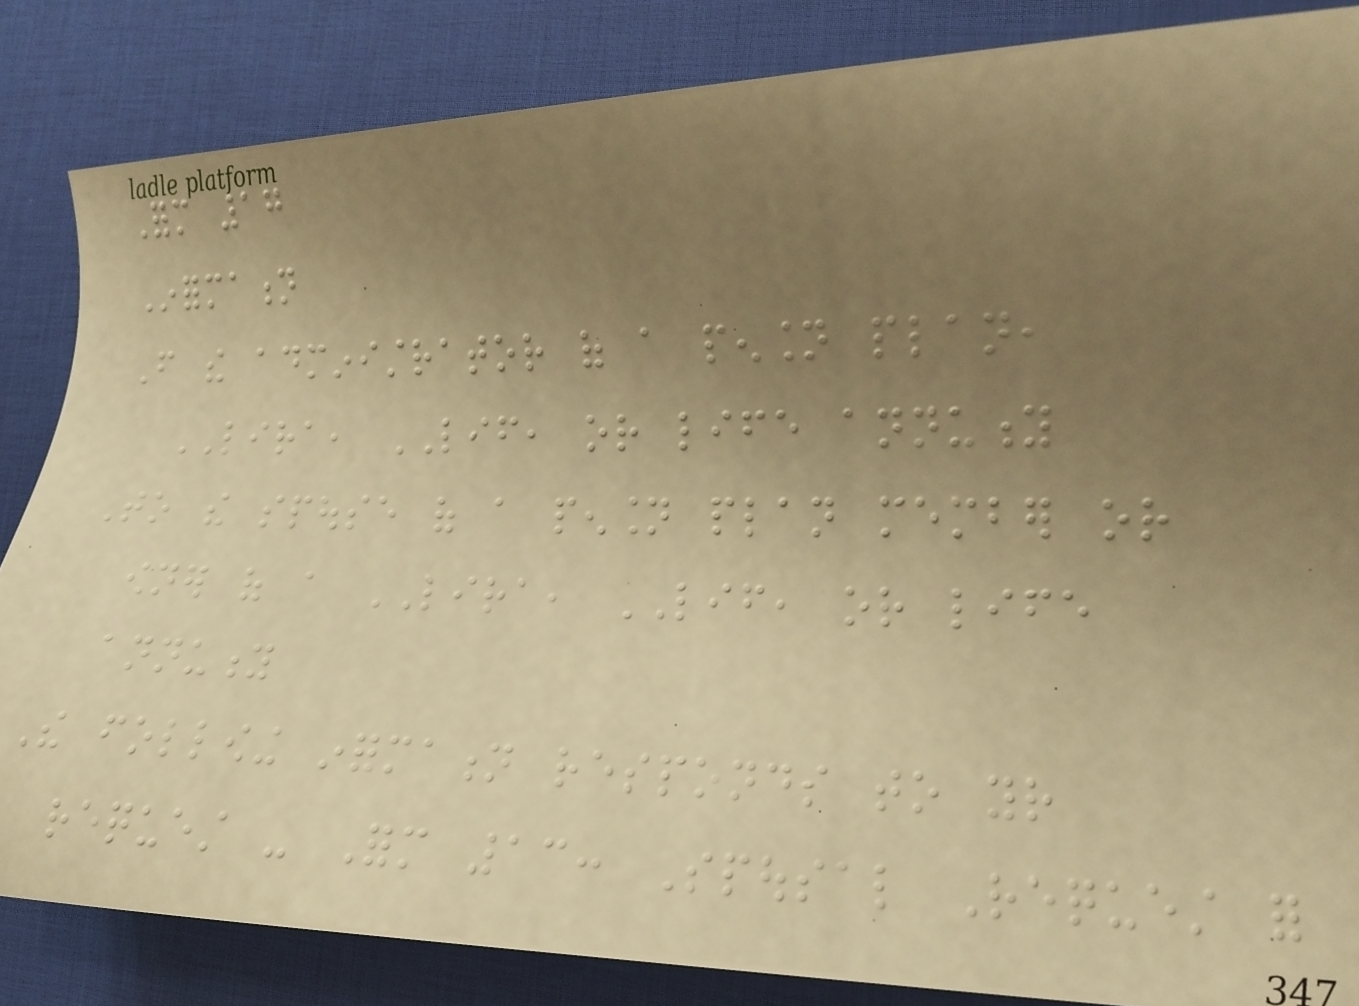Form 17
Information
From the administrator of a pension plan,
LIRA, LIF, or life annuity
To the spouse of a pension plan member or
owner of a LIRA, LIF, or life
annuity
The following information responds to your
request - Form 13: Spousal Request for
